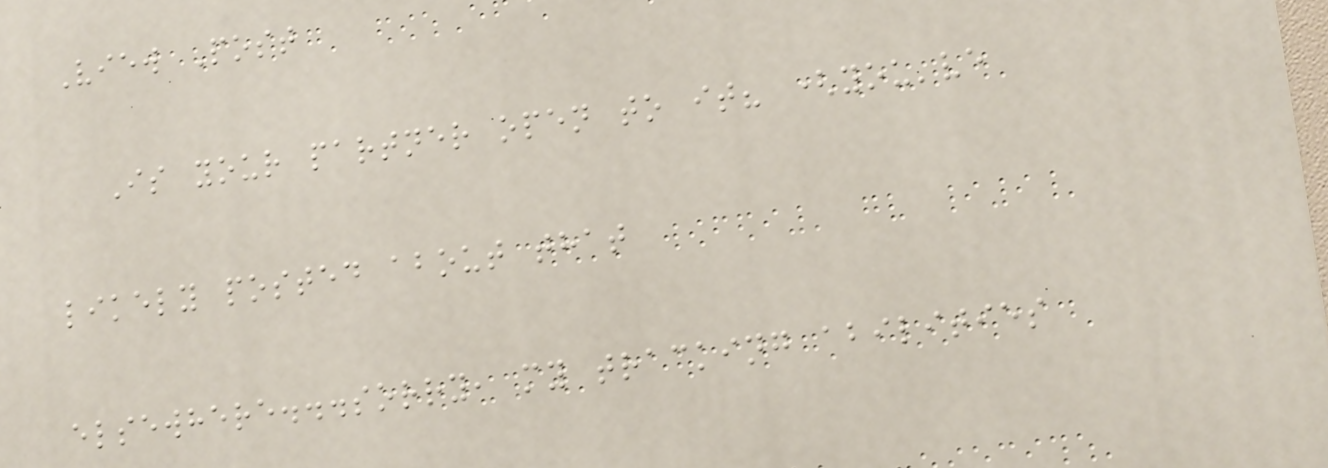View Post
Is your partner open to it? (you've
likely posted about that
elsewhere...sorry, my tracking abilities
